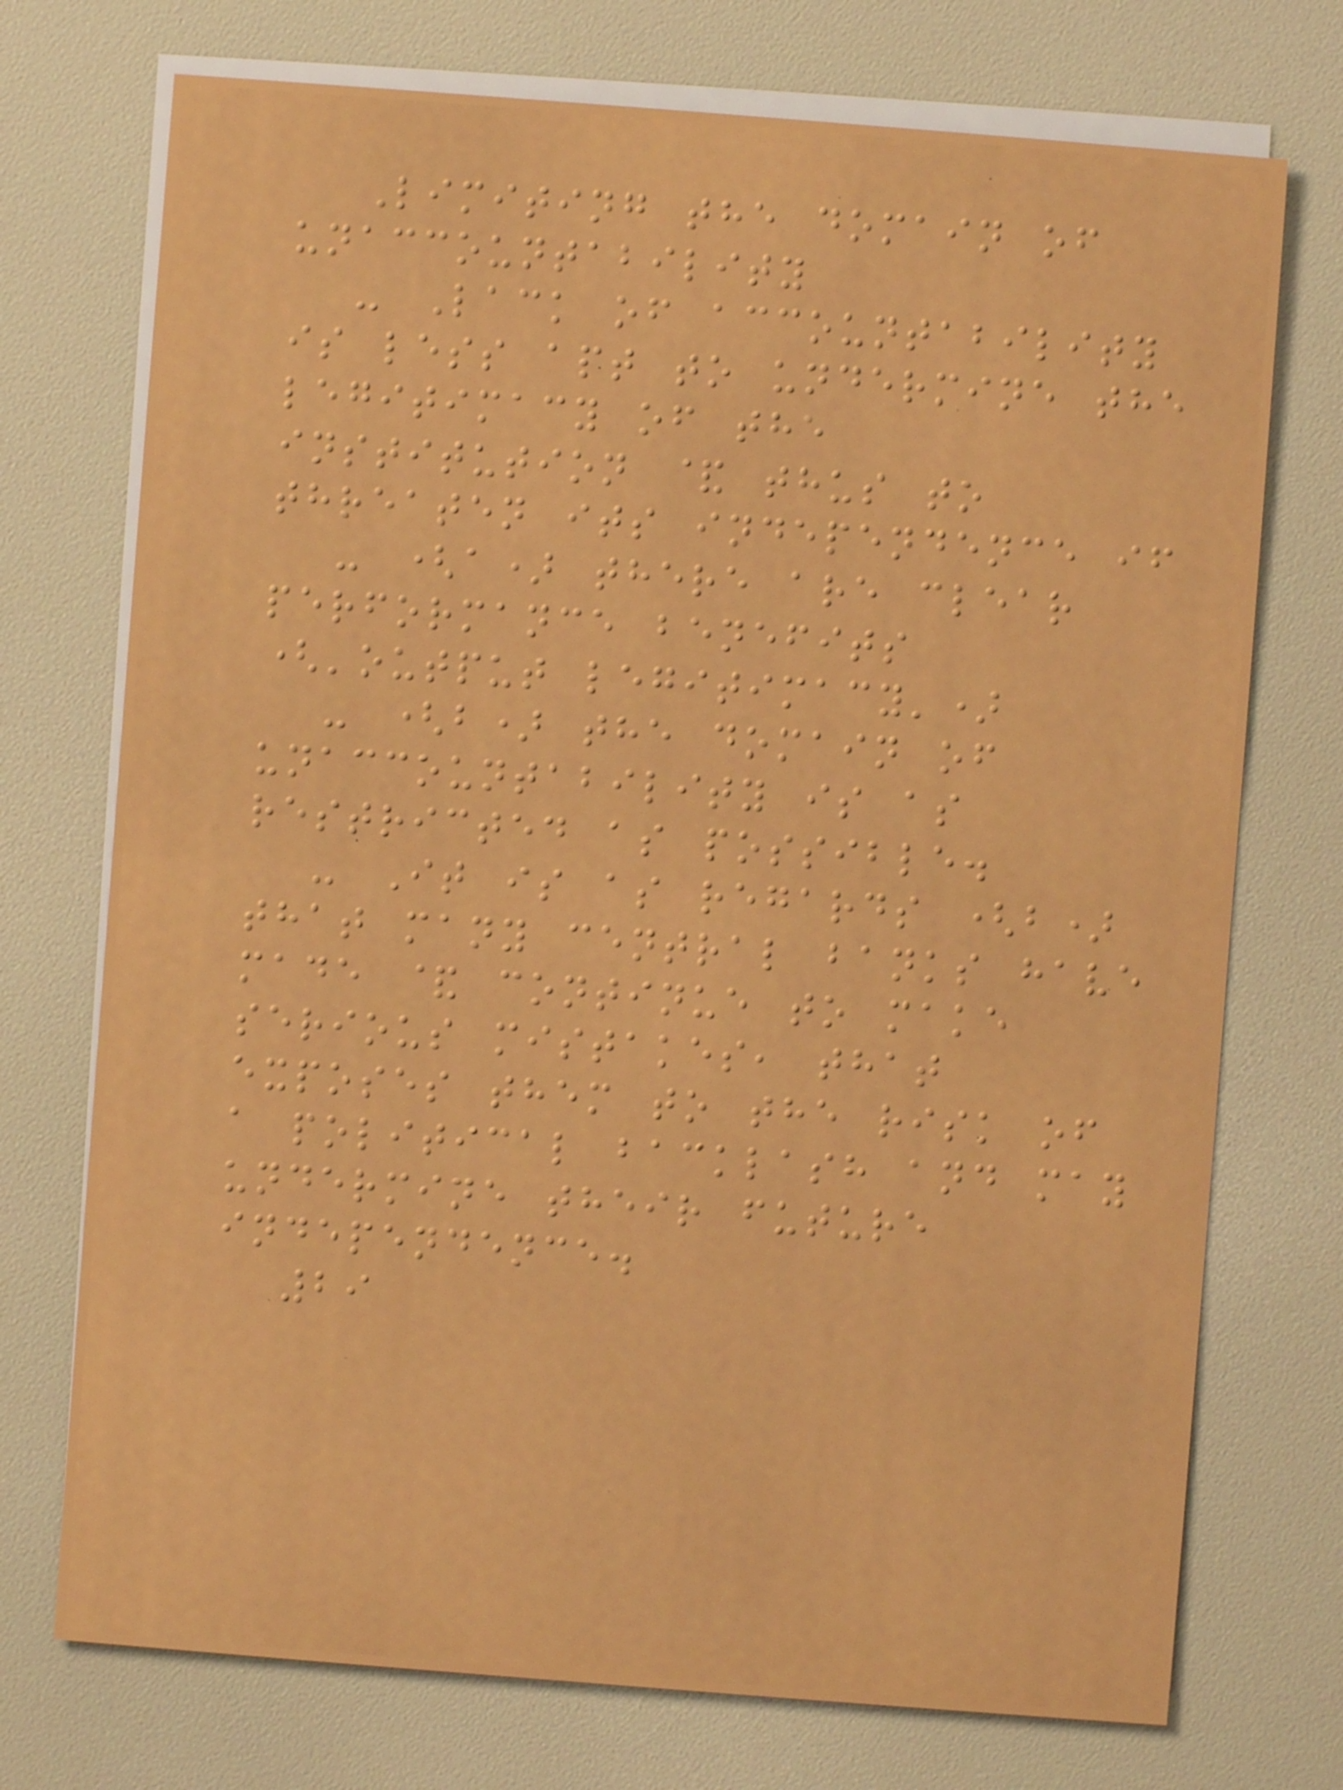Limiting the domain of
unaccountability
- Lack of accountability
is less apt to undermine the
legitimacy of the
institution & thus to
threaten its independence if
- (a) there are clear
performance benefits
('output legitimacy')
- (b) the domain of
unaccountability is as
restricted as possible.
- It is as regards (b)
that many central banks have
made & continue to make
serious mistakes, that
exposes them to the risk of
a political backlash and may
undermine their future
independence.
29
